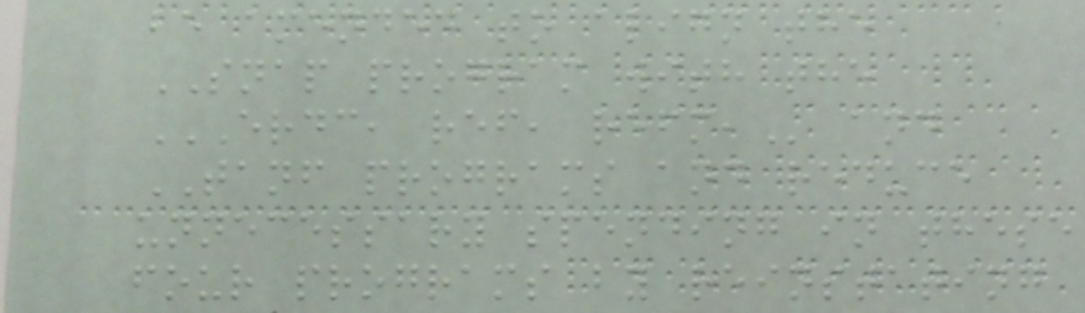be amended to align the
SNAP program with the
ERDC, REF, REFM, and
TANF programs and reduce
unnecessary spending in these
four programs by reinstating
